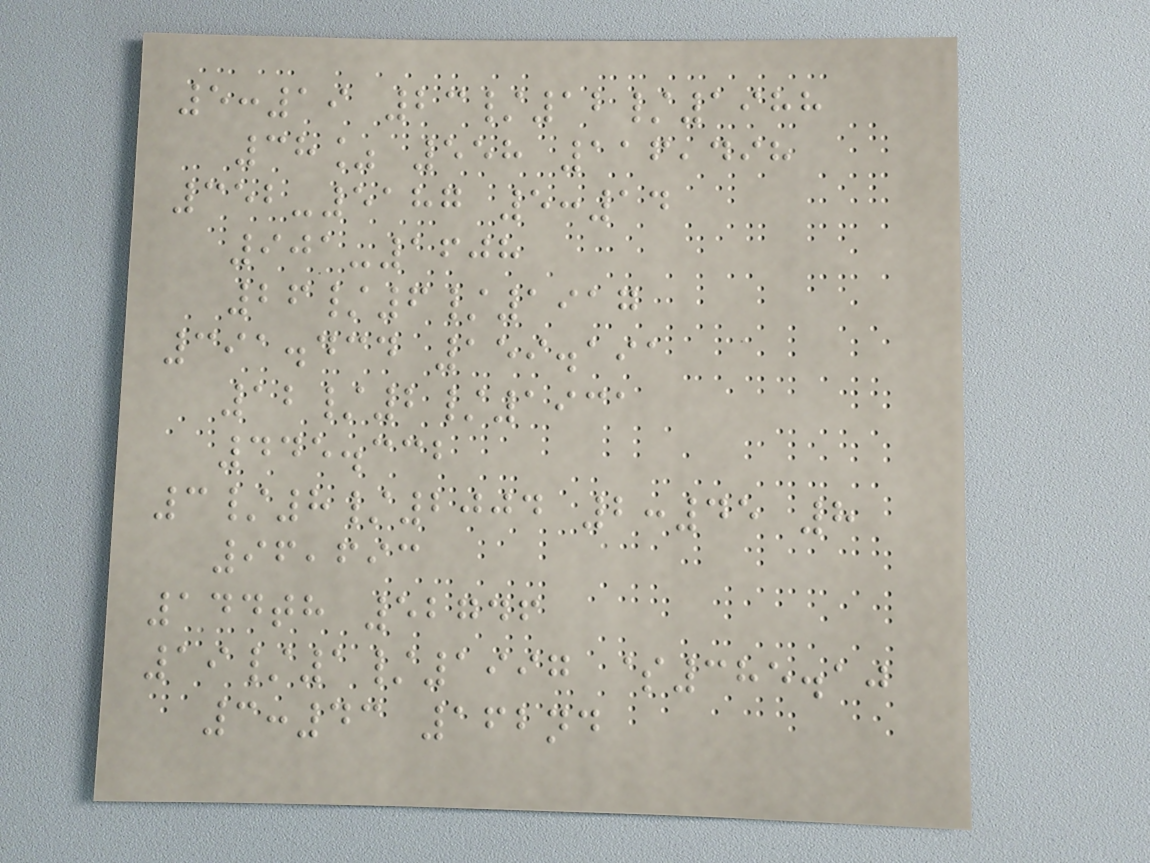5:19 23/12/1988
38% 558 116,498
352-5187 5:14
901-1608
26/6/1917
391.434 159.191
12/2/1931
445.332
3/8/2004 2:45 8
96,693
144th 52746
19/1/1997 $385.10
3:43 162nd
